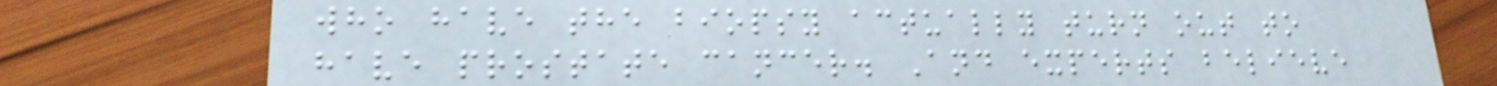who have the biopsy actually turn out to
have prostate cancer. And experts believe
